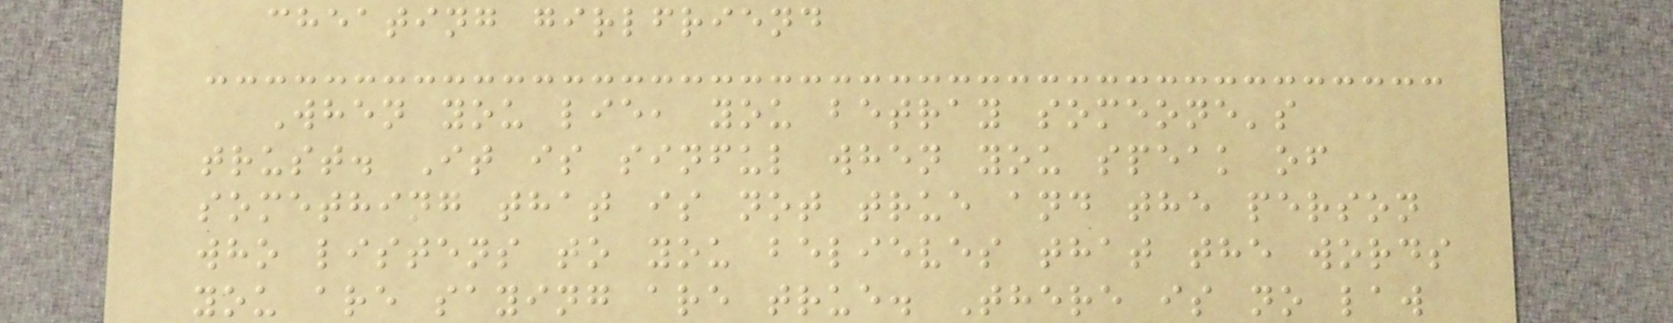cheating girlfriend
When you lie, you betray someone's
trust. It is sinful when you speak of
something that is not true and the person
who listens to you believes that the words
you are saying are true. There is no law
